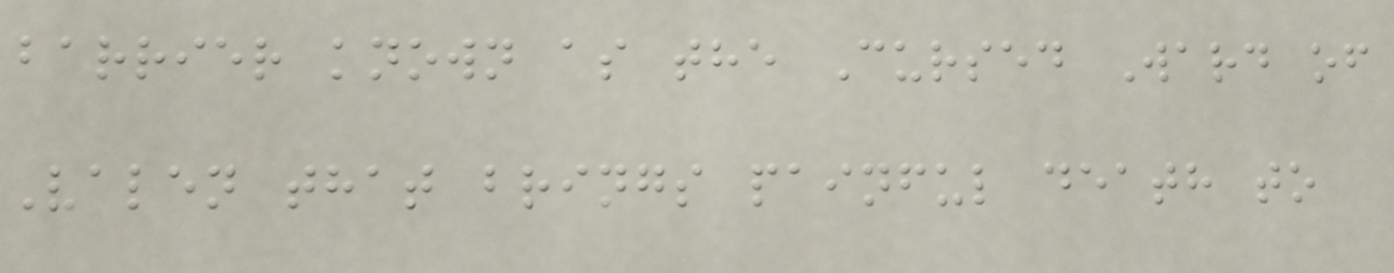barrier known as the Cursed Ward of
Valen that brings painful death to
